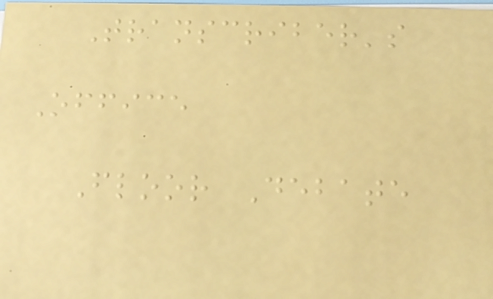Transcriber's
Office
Floor Debate
